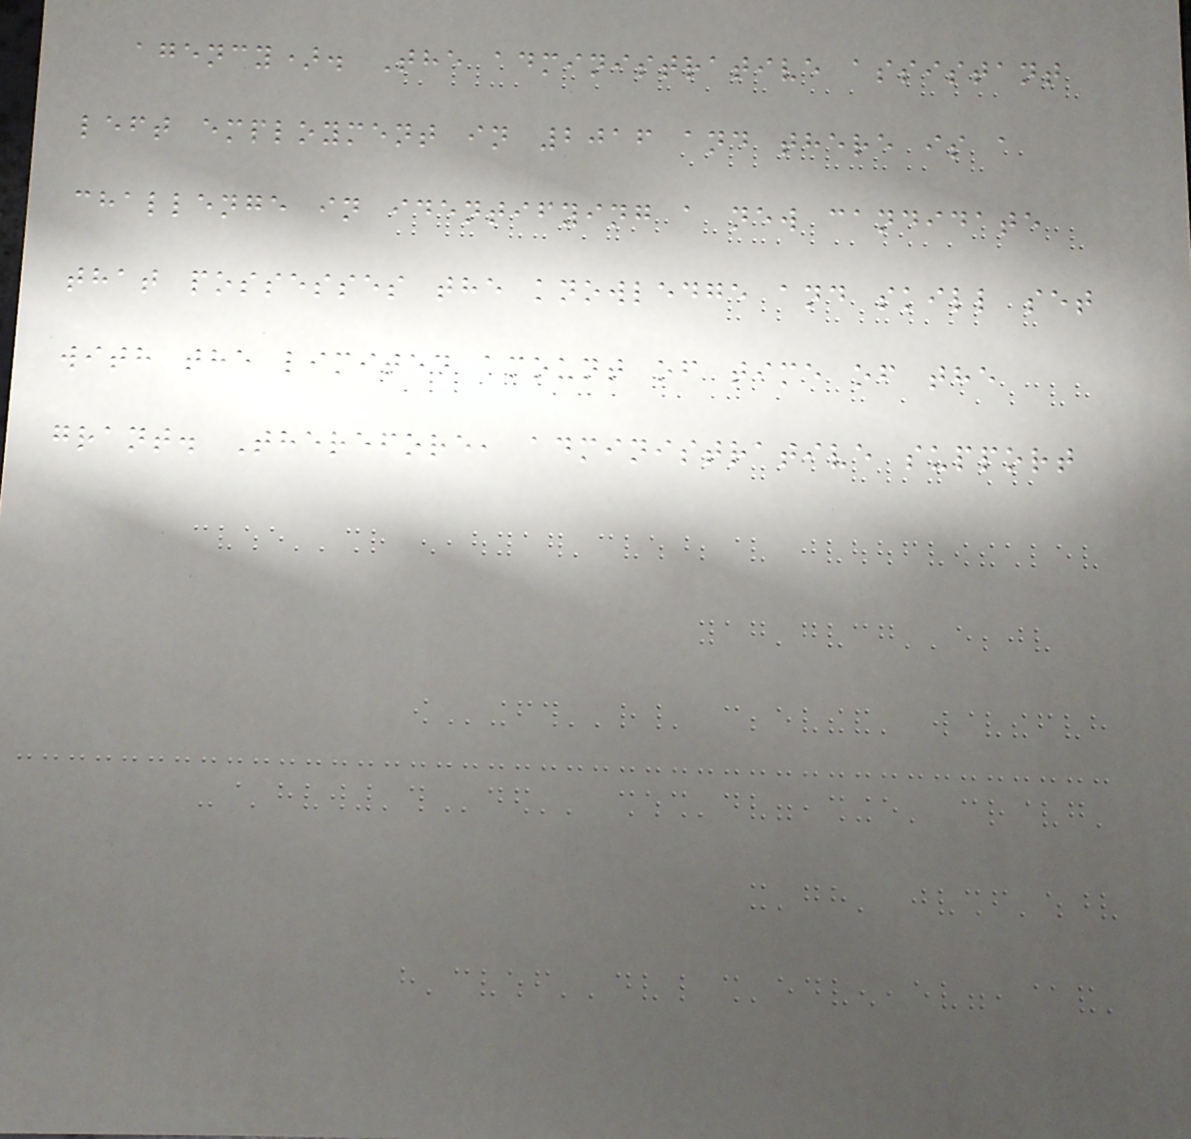agency). The administrative assistant
left employment in 2016 and there is a
challenge in identifying a new candidate
that possesses the knowledge and skill set
with the limited amount of time of the
grant. Therefore, administrative support
